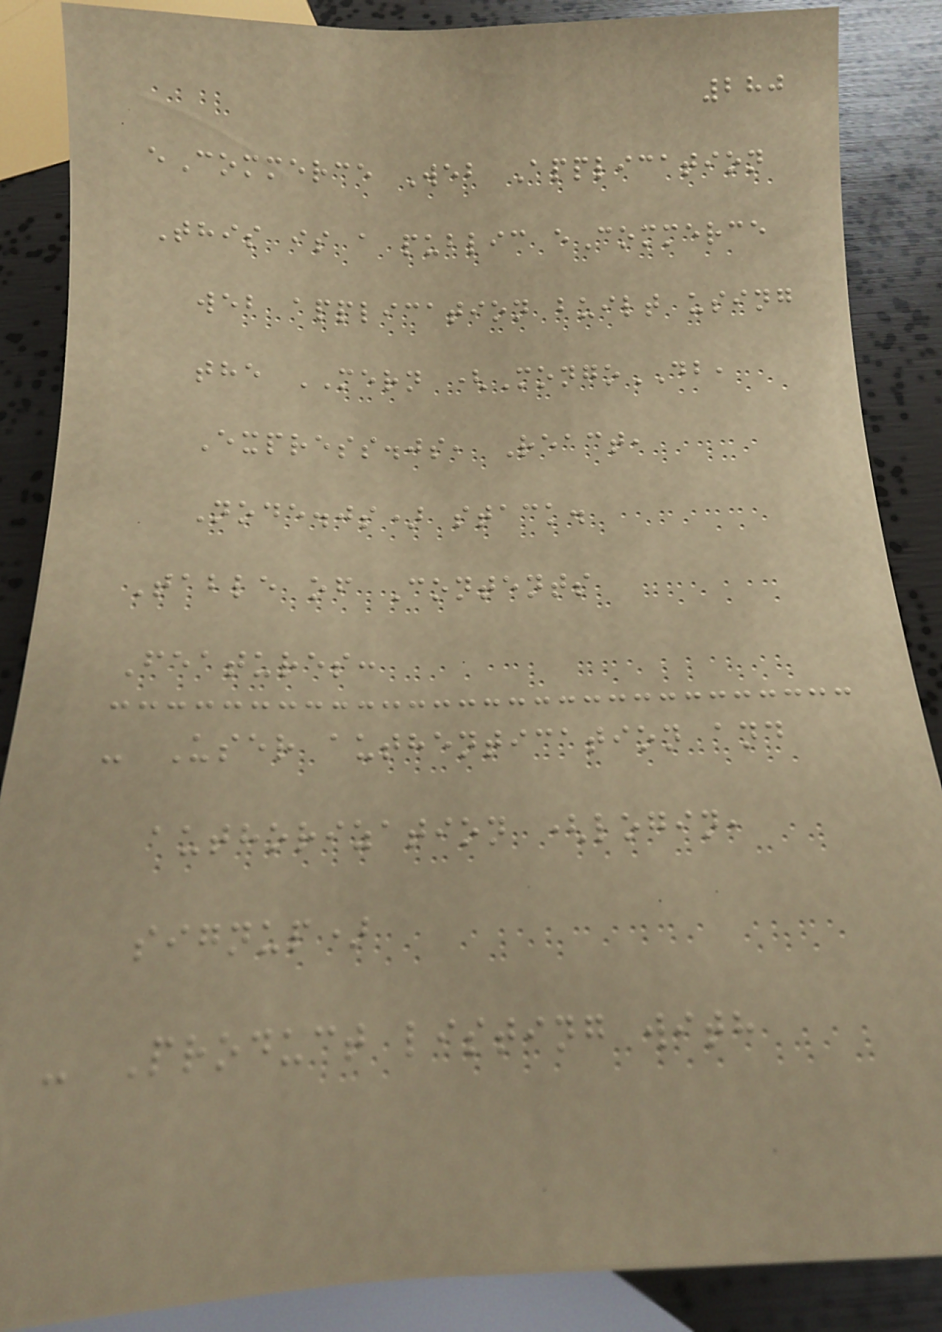280
eCommerce Web Application
This is a public eCommerce
web application built using
the MERN (MongoDB,
Express.js, React,
Node.js) stack.
Table of Contents
Features:
- User authentication and
authorization (login,
signup)
- Product listing with
